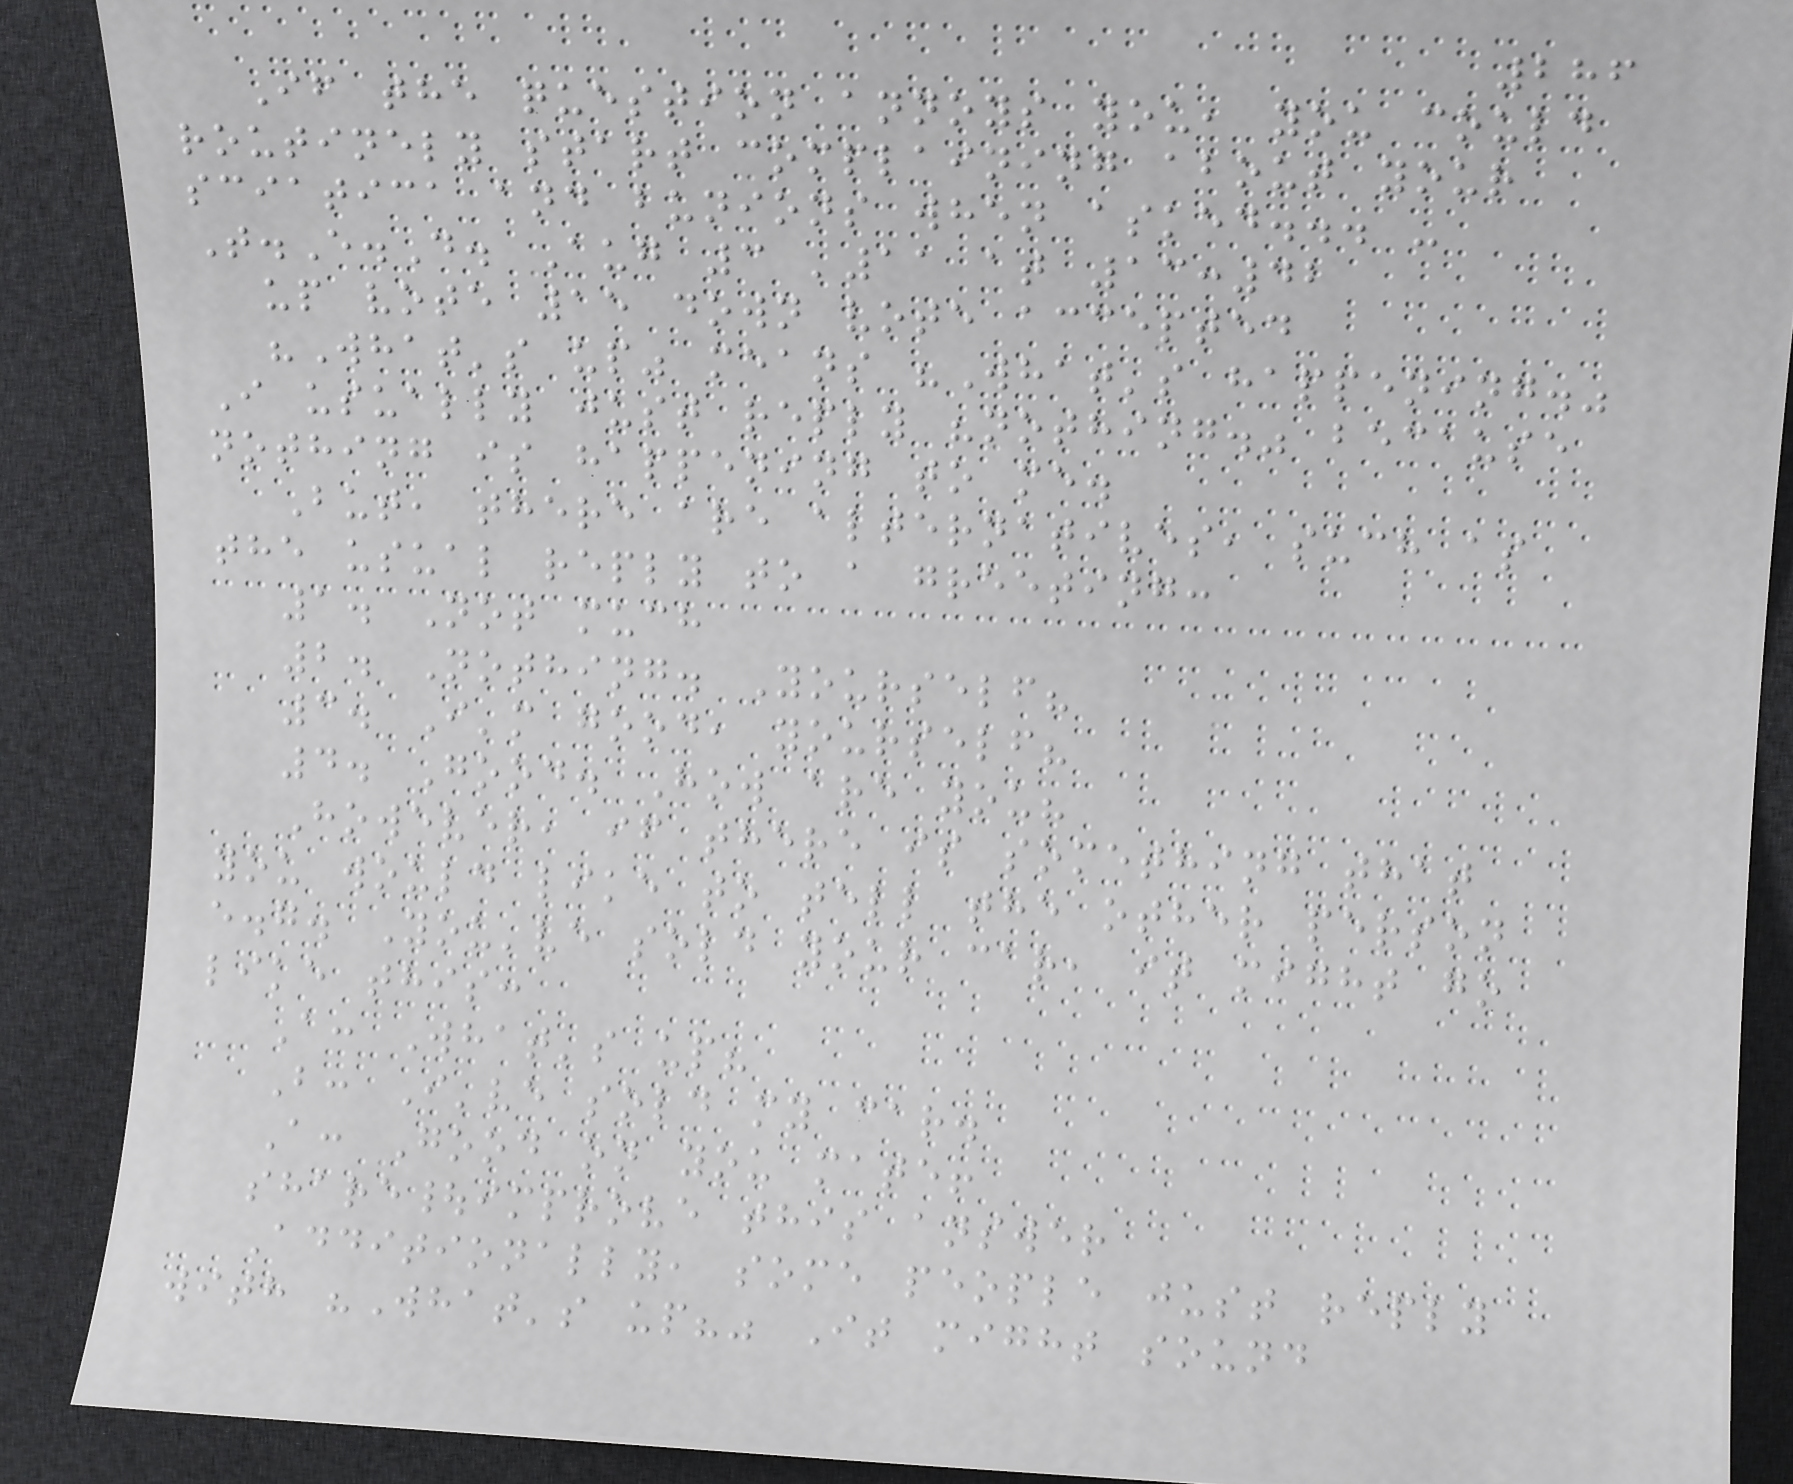286
If the question annoys you, you could
routinely start complaining about your
sciatica and bunions when asked... -
T.E.D. Aug 3 '11 at 13:42
up vote 15 down vote accepted
"What's up" means "What's happening."
I usually just reply "nothing." because
nothing is happening to me.
But, there are alternatives, such as
the usual reply to a greeting:
1. Not much
2. Nothing. Yourself?
3. I'm good, yourself?
4. Good. How are you?
However, if there is something that
you would like to tell the other person
e.g. You've sold your car, it might go
like this:
A: What's up?
B: I've sold my car.
A: Good on you mate!
share|improve this answer
Additionally, some people just reply
with "What's up?" It might sound
